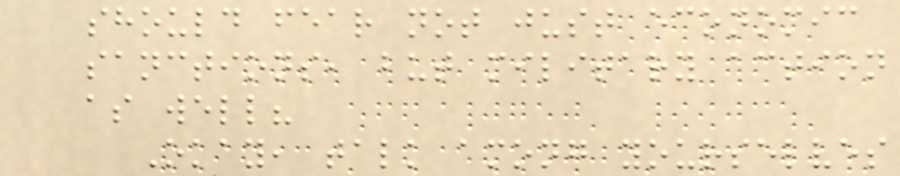should fear not just economic
sanctions, but military action
as well?
Okay, talk among yourselves
